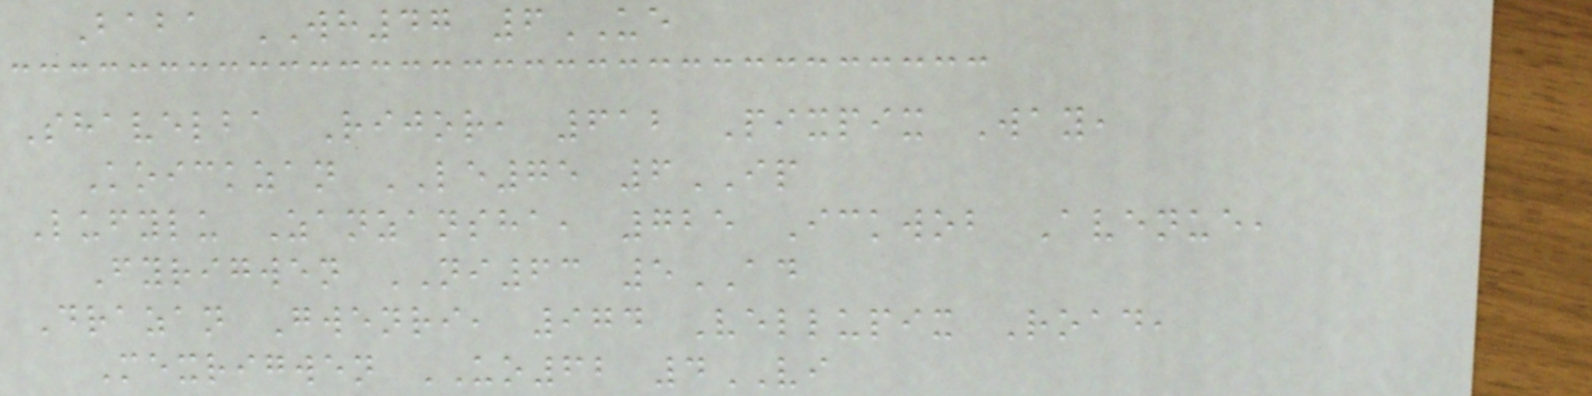Baba WH47 6UE
Shavelba Rijor, 612 Pixpix Way,
Koickzan LE75 6IP
Lufylu Zanzansha, 725 Ickwob Avenue,
Fyrigwen NI63 5AD
Drazan Gwenri, 974 Vellupix Road,
Mexrigwen UO62 4VI
